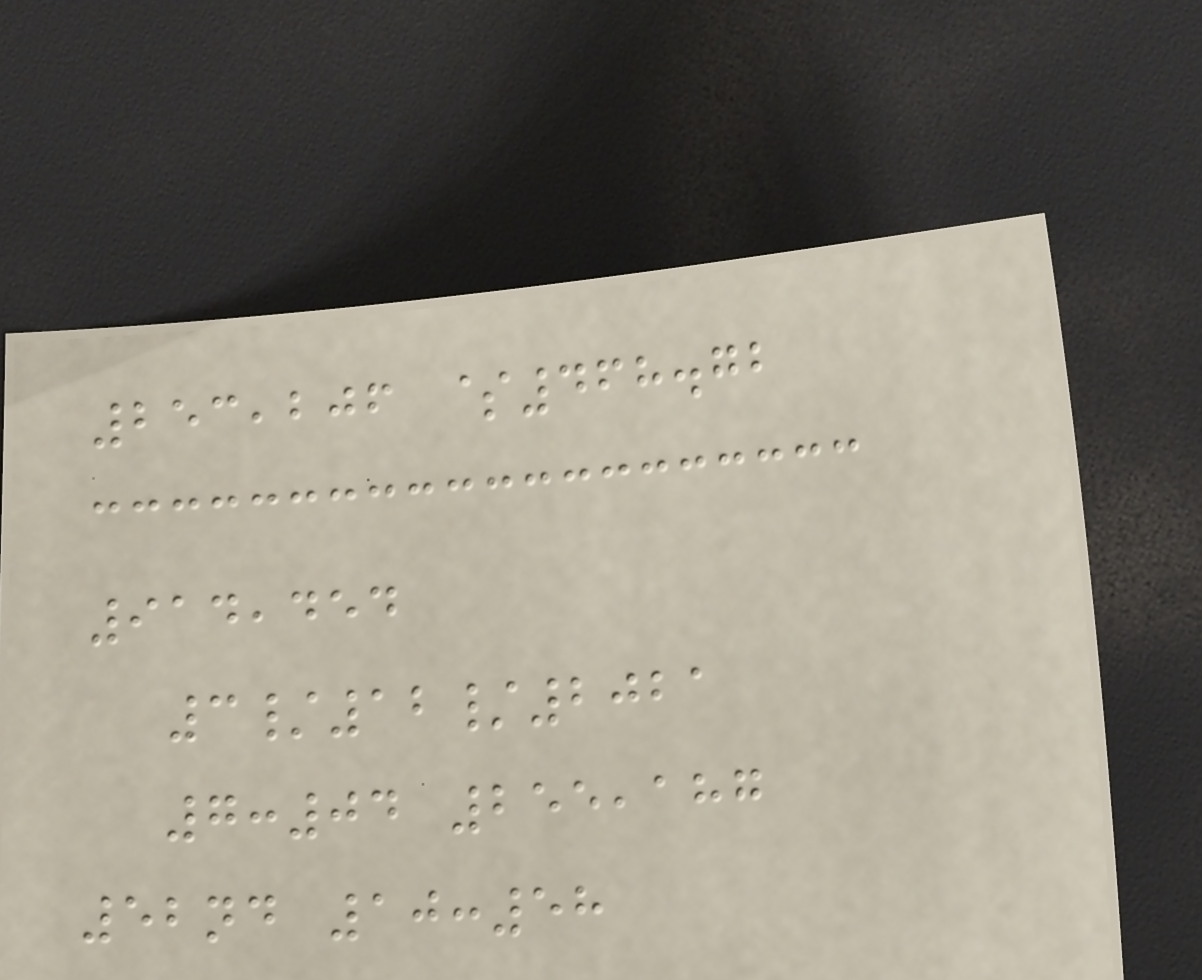253,206 $468.72
914,454
3/12/2021
7:04 255,187
52nd 10:58
